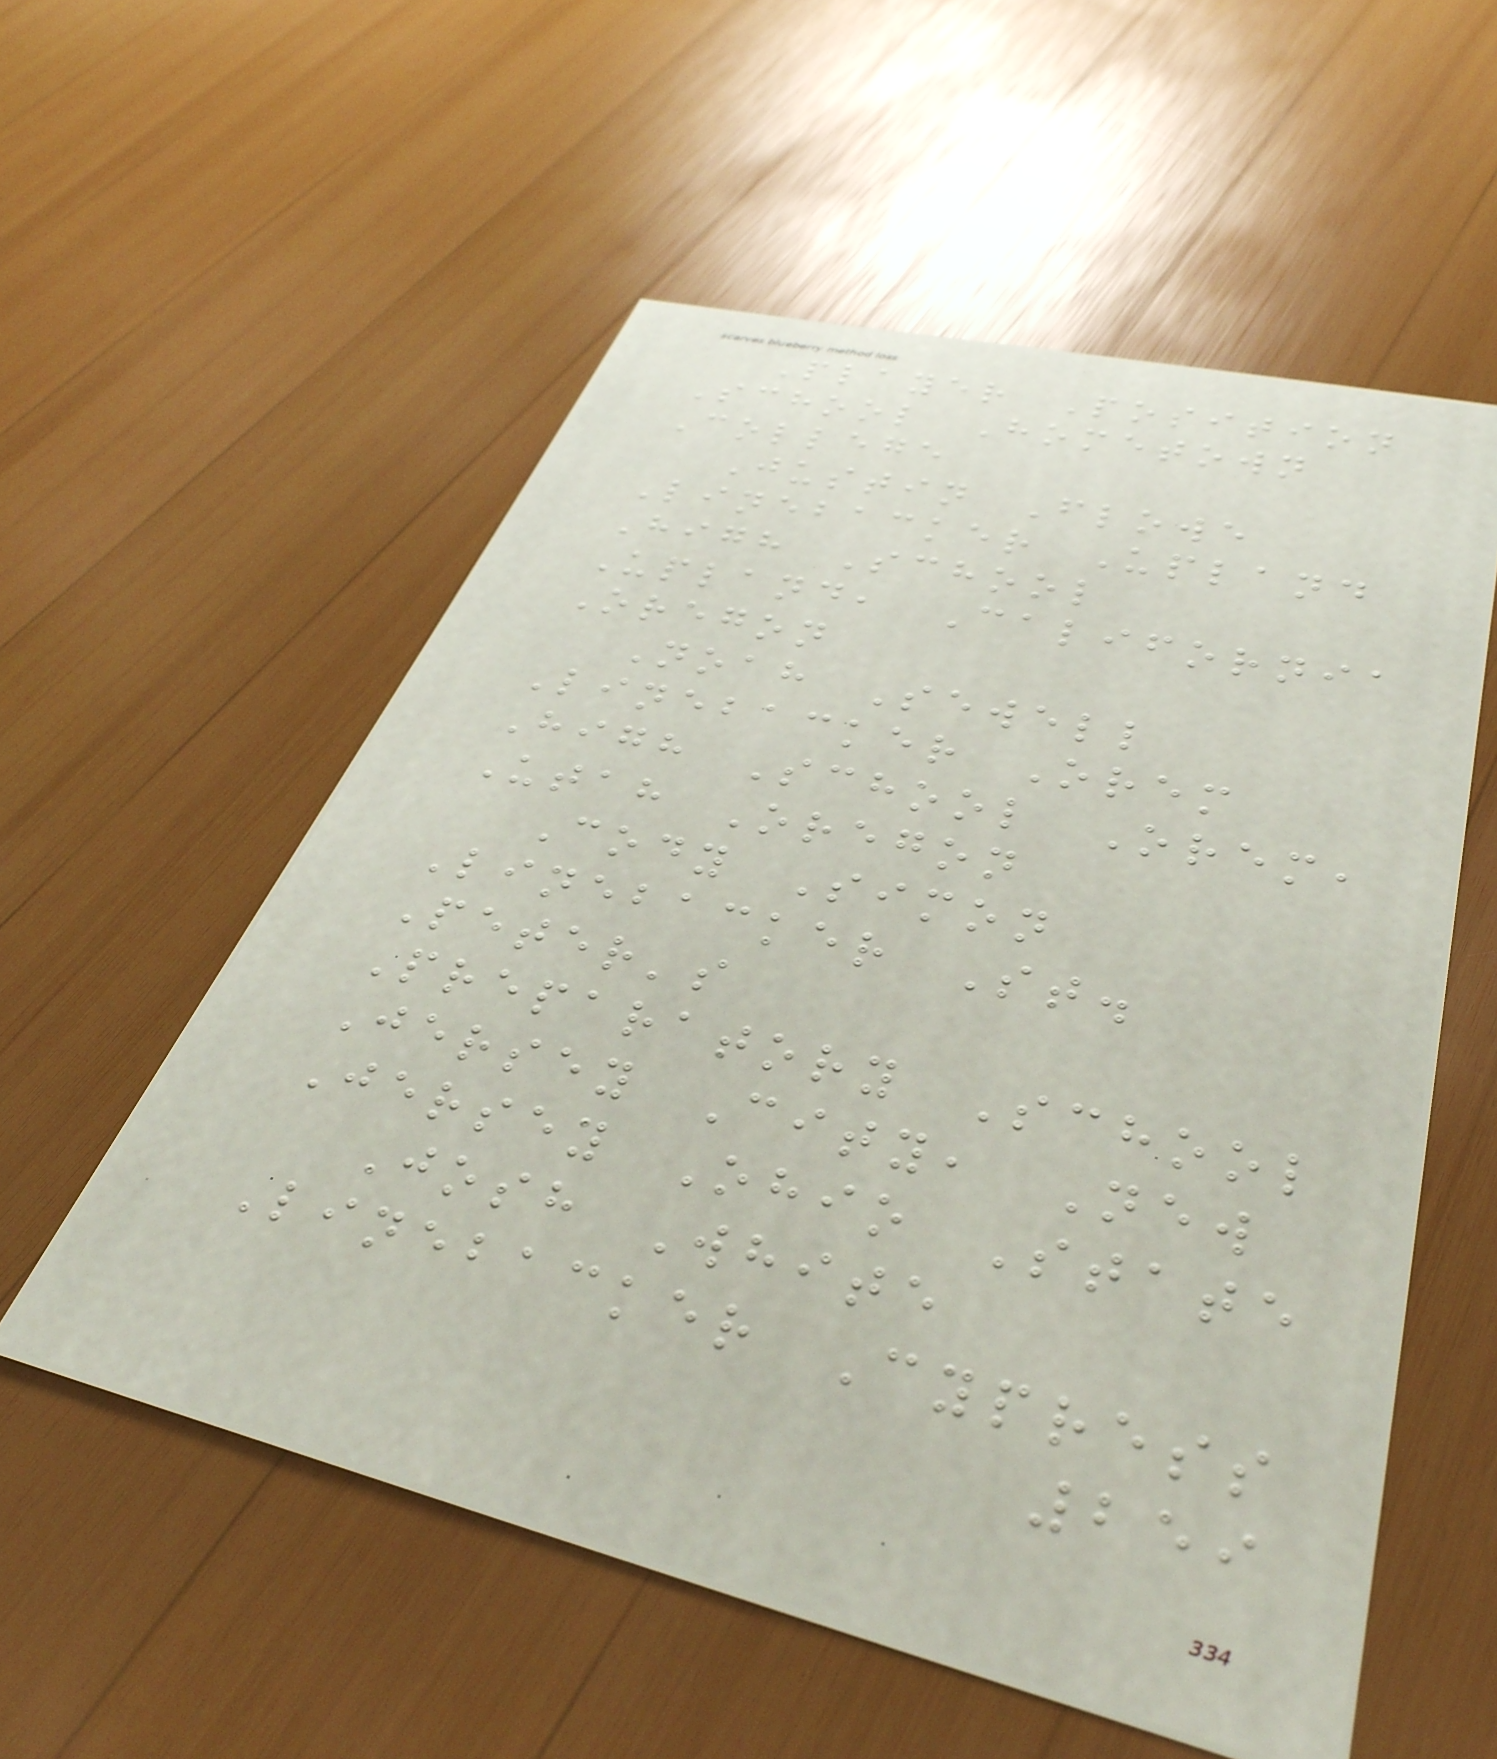Player Position
School Hometown
College
Justin Flowe
Linebacker Upland
High School
Upland, California
Oregon
Noah Sewell
Linebacker Orem
High School Orem,
Utah Oregon
Cody Simon
Linebacker St.
Peter's
Preparatory School
Jersey City, New
Jersey Ohio State
Josh White
Linebacker Cypress
259
